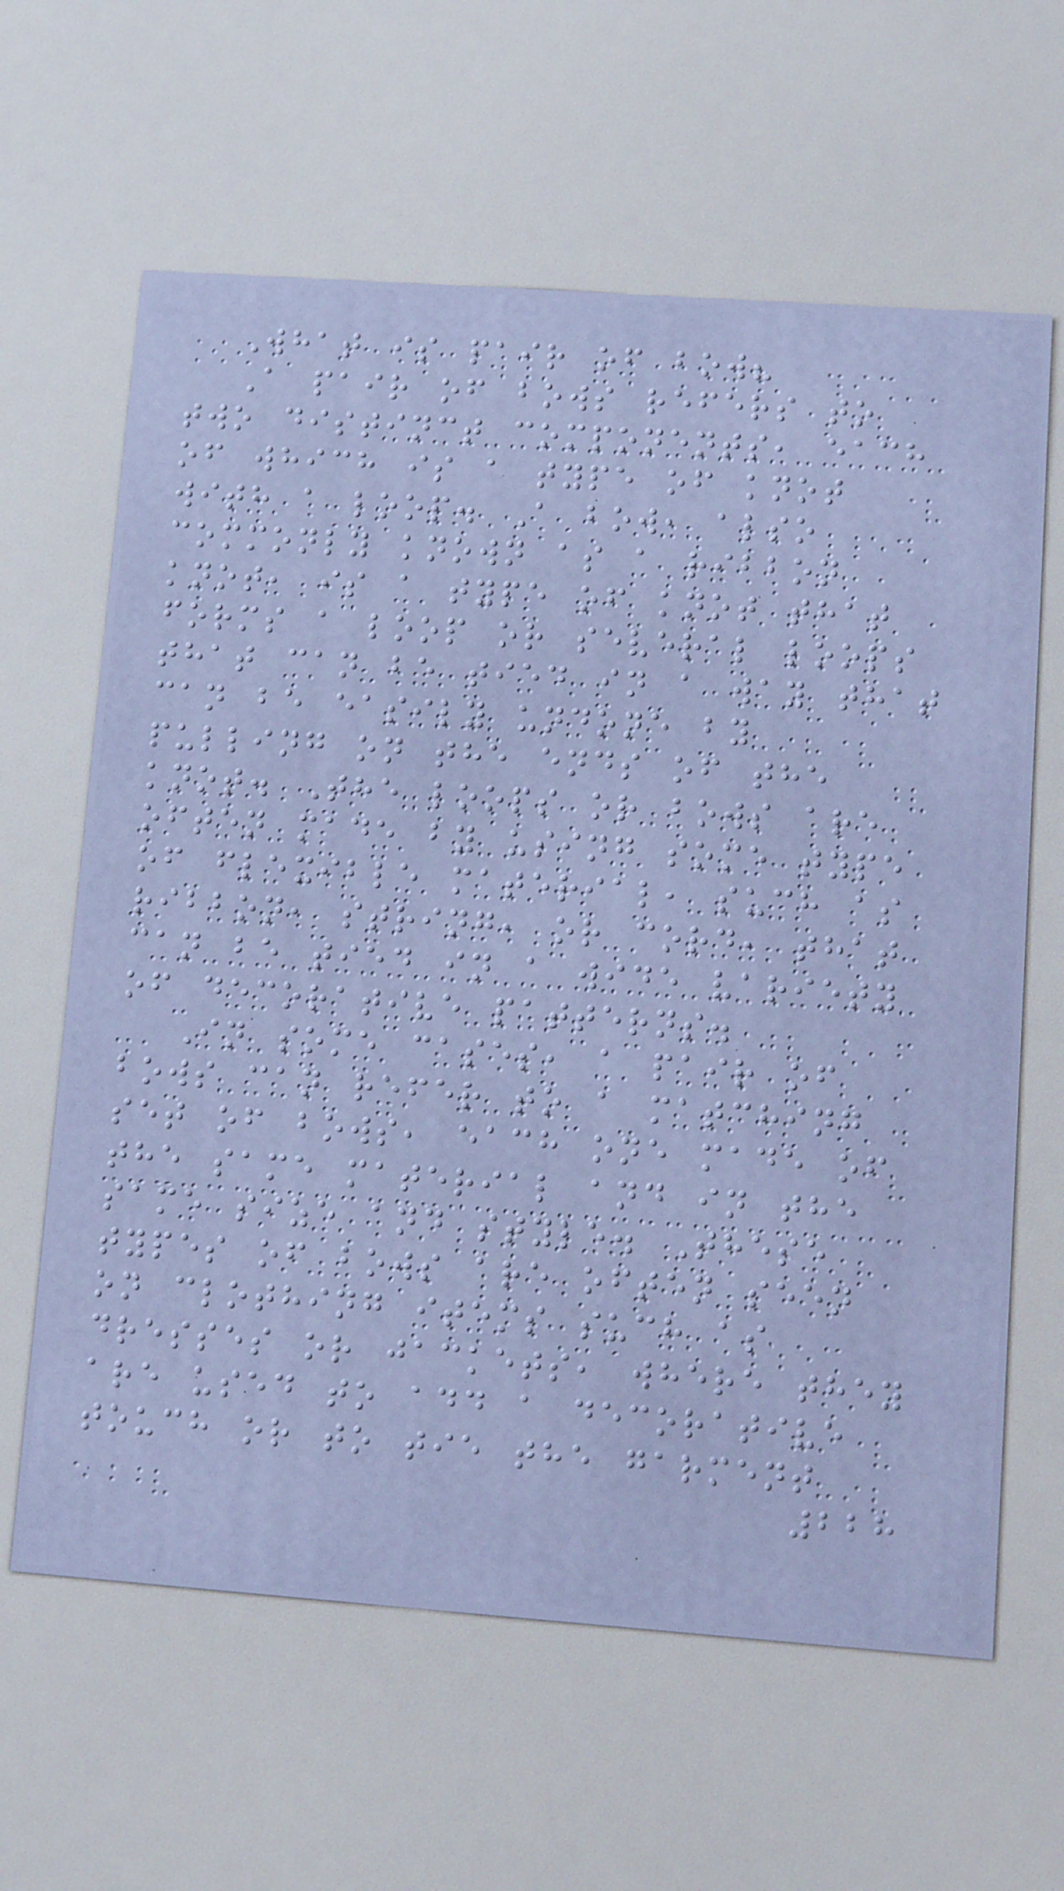What is pair of bow?
A pair of bows refers to
two distinct components, each
of which is a type of knot
with a loop. A bow, also
commonly known as a ribbon
knot, is a type of knot that
forms a loop or several loops
that can be tied in a way that
can be easily undone by
pulling on the ends of the
knot. The loops or bows are
often made by using some type
of flexible material, such as
ribbon, string, or cord, that
can be tied in a wide variety
of decorative patterns.
In some cases, a pair of
bows can refer to a matching
set of bows, each one made of
the same material and in the
same size and style. These
types of bows are often seen
on clothing items such as
dresses or jackets, where they
are used to add a decorative
touch or to tie the garment
228
